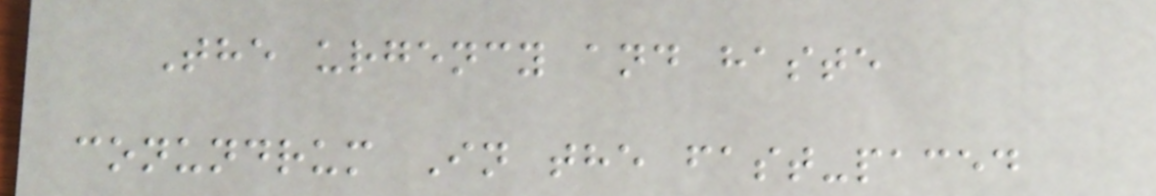The urgency and haste
conundrum In the fast-paced
